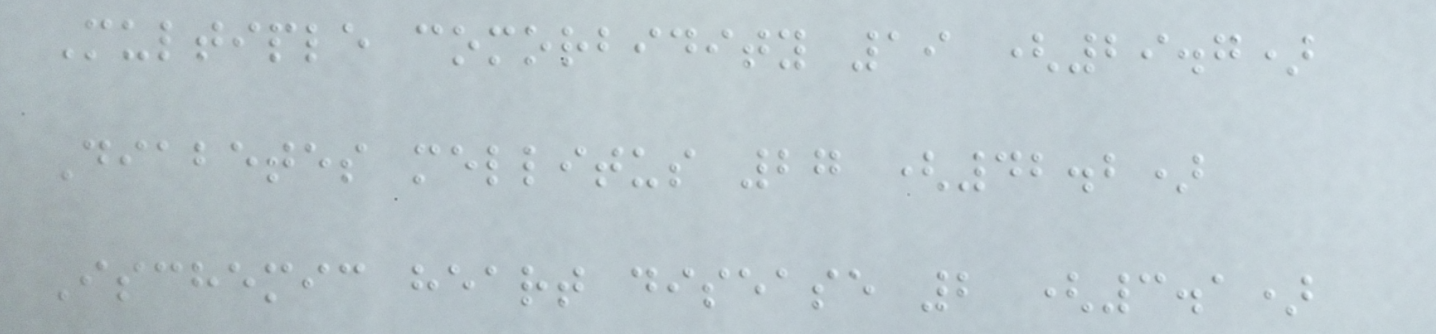Multiple comorbidity 19 (29.7)
Diabetes mellitus 27 (42.2)
Ischemic heart disease 2 (3.1)
